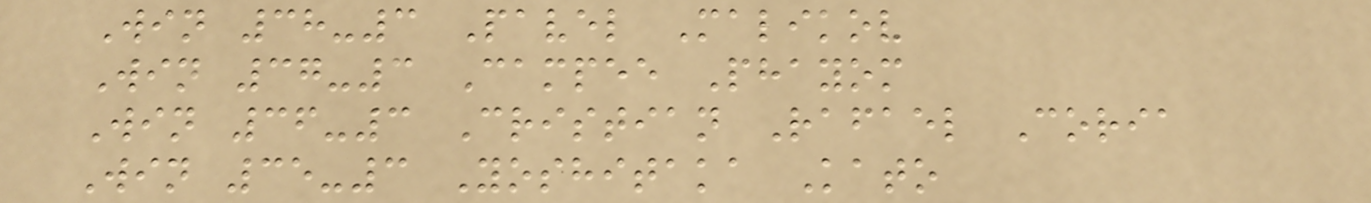Win 38-3 Pavel Malikov
Win 37-3 Campee Phayom
Win 36-3 Cristian Rafael Coria
Win 35-3 Yoshitaka Kato
